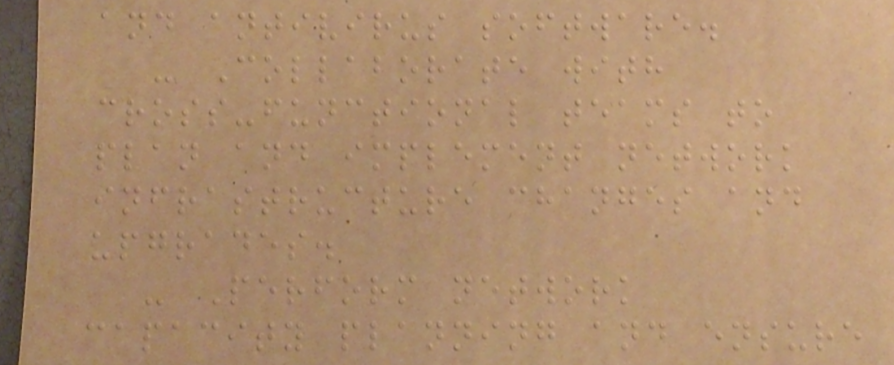and antivirus software.
- Collaborate with
cross-functional teams to
plan and implement network
infrastructure changes and
upgrades.
- Perform network
capacity planning and ensure
